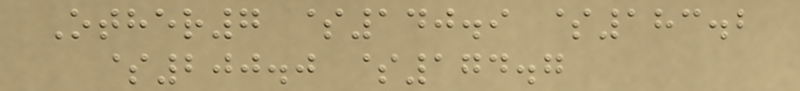Other7 $140.9 $183.2
$200.0 $174.7
